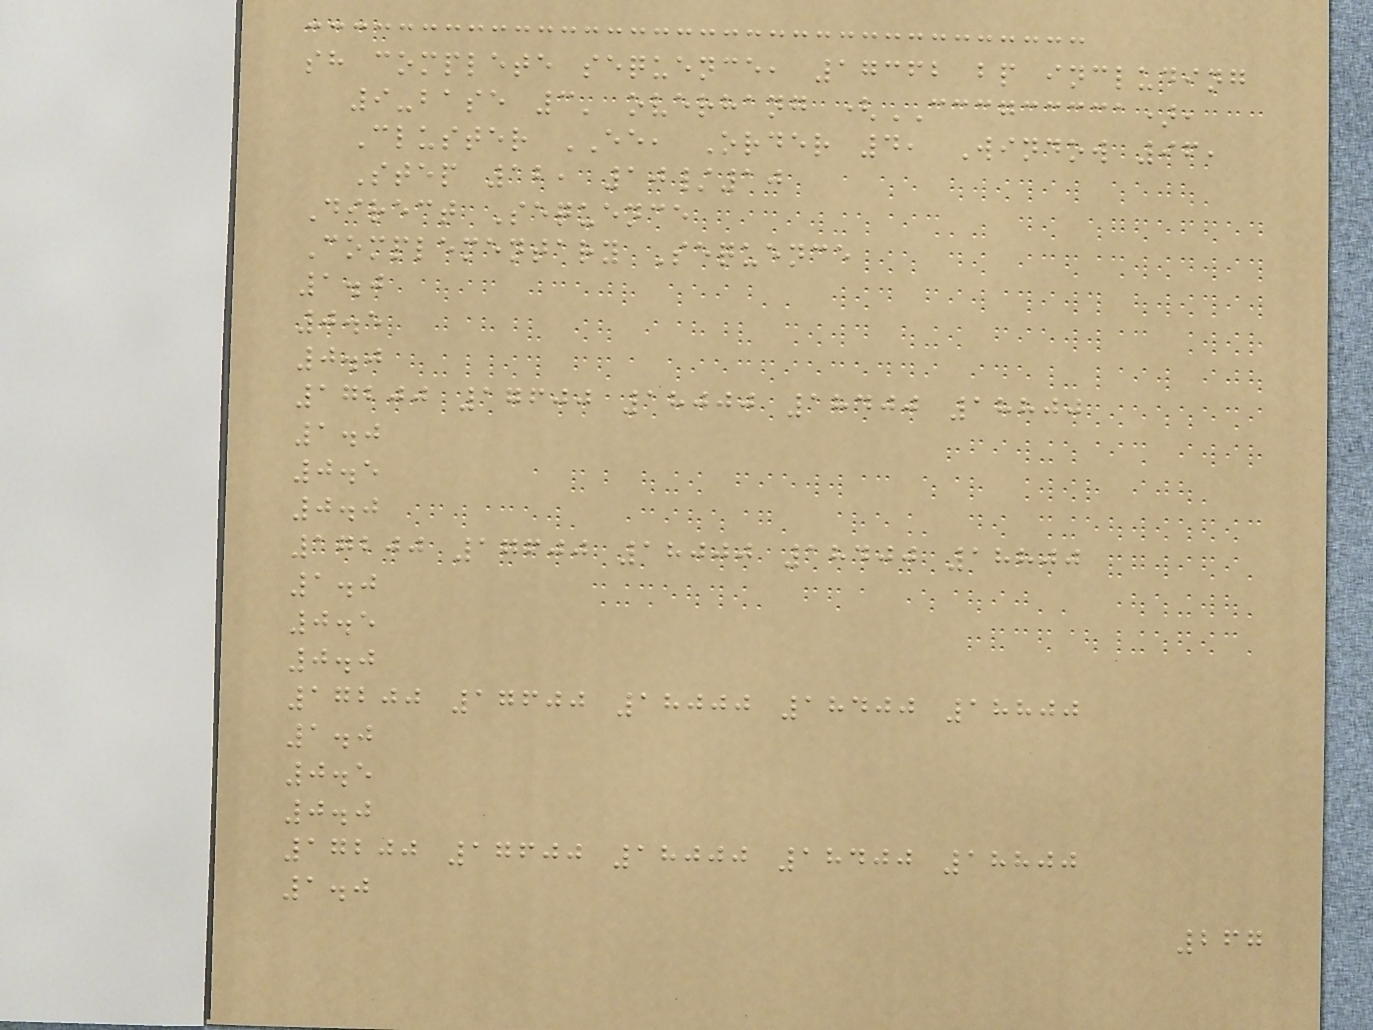sh complete sequence, 17362 bp including
9-base 3' overhang (CCCGCCCCA),
Cluster EE, Order 4, Window 96,
Step 12, 10/10
Direct Sequence
Complementary Sequence
1.0
0.5
0.0
17200 17600 18000 18400 18800
1.0
0.5
0.0
17200 17600 18000 18400 18800
1.0
0.5
0.0
17200 17600 18000 18400 18800
1.0
0.5
0.0
17200 17600 18000 18400 18800
1.0
267
